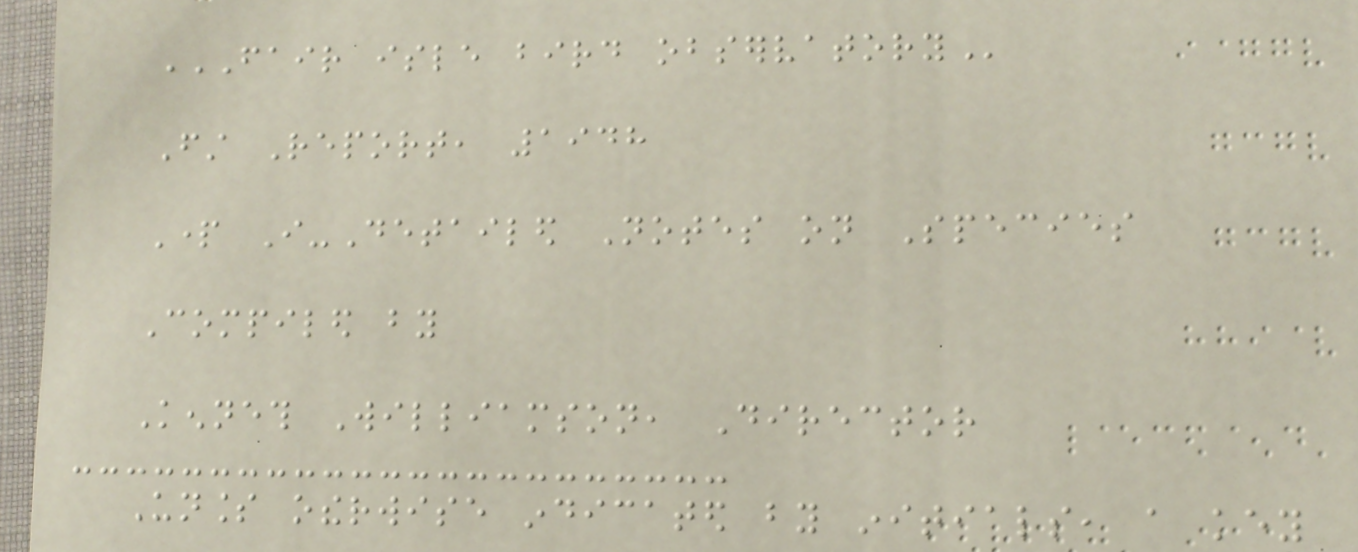FAIR ISLE BIRD OBSERVATORY
First Report, 1948
Part I-Detailed Notes on Species
Compiled by
Kenneth Williamson, Director
Unless otherwise indicated by initials, a key
